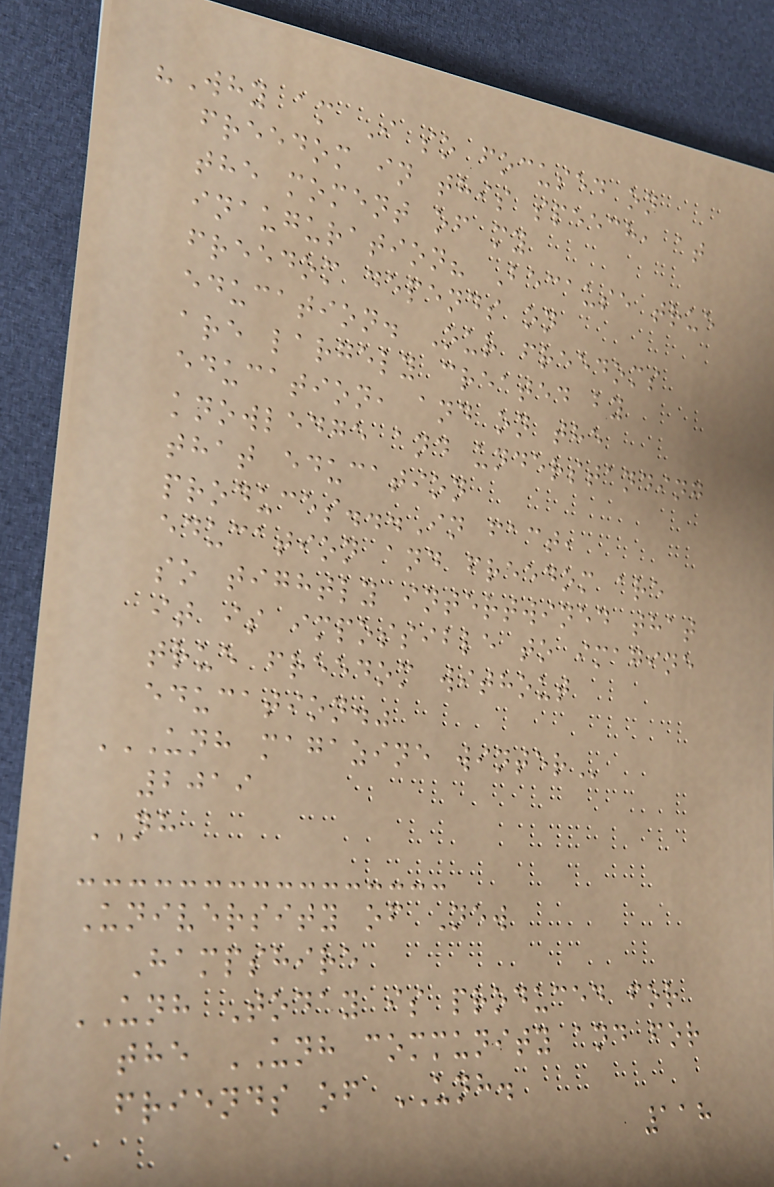"Why am I so focused on
freedom in this speech, at
the moment of my
inauguration? Because true
freedom depends on
education. Our freedoms
are largely created by
education, and on the
knowledge and understanding
that education
produces...In fact,
education and freedom are
so tightly intertwined that
it is impossible to imagine
true freedom without
education."
UNH MAGAZINE WINTER
2019
NH
University of New
Hampshire
UNH Today is produced for
the UNH community and for
friends of UNH.
118
